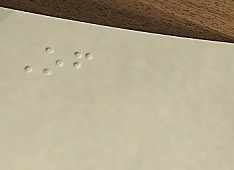Of
